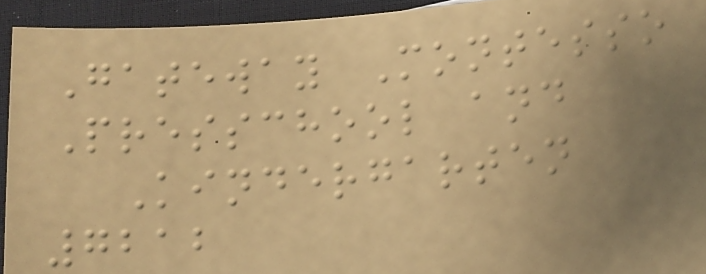Gateway Montesso
Presschool and
Kindergarten
7212
